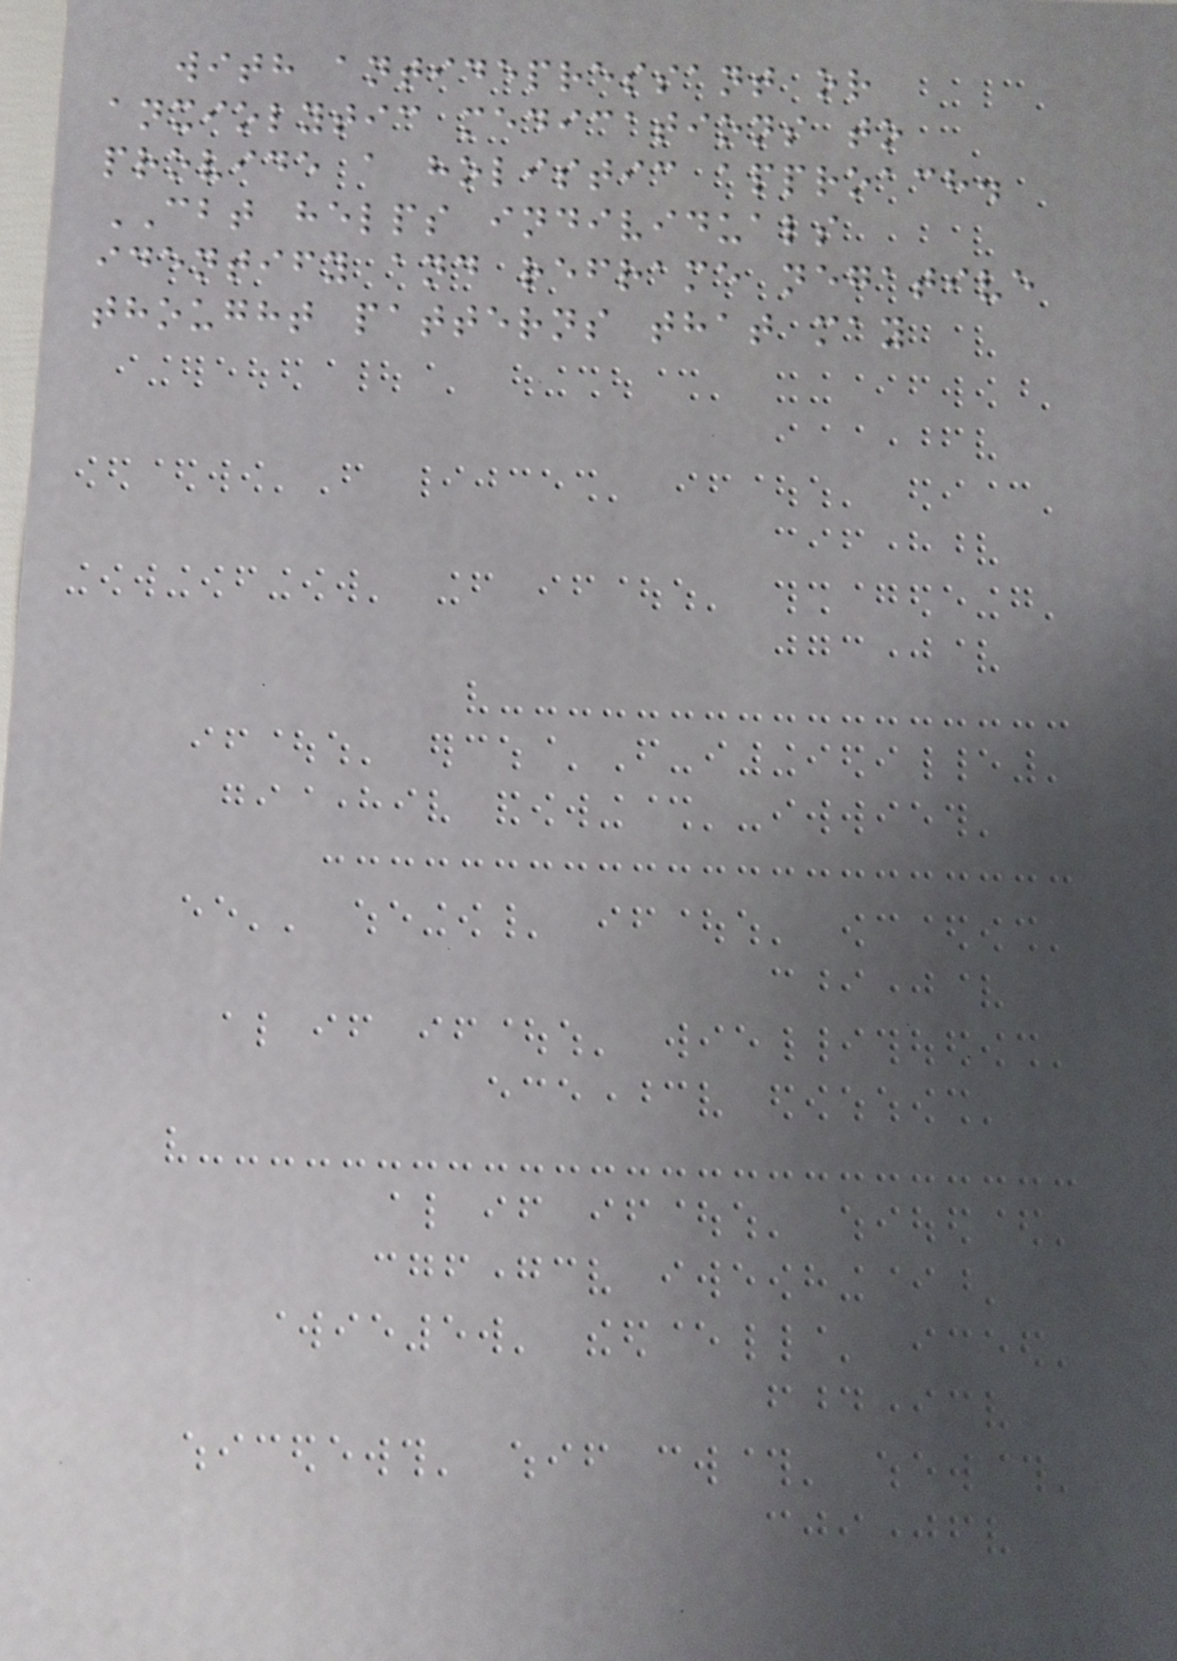with antidepressant or
anxiolytic medications to
provide a holistic approach.
CBT helps individuals
identify and reframe negative
thought patterns that may
